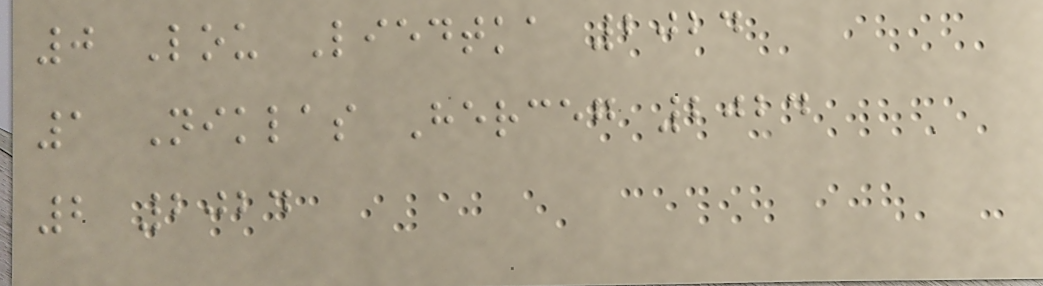0 Lou Liedtka 2024
1 Niklas Herceg 2024
2 2024
